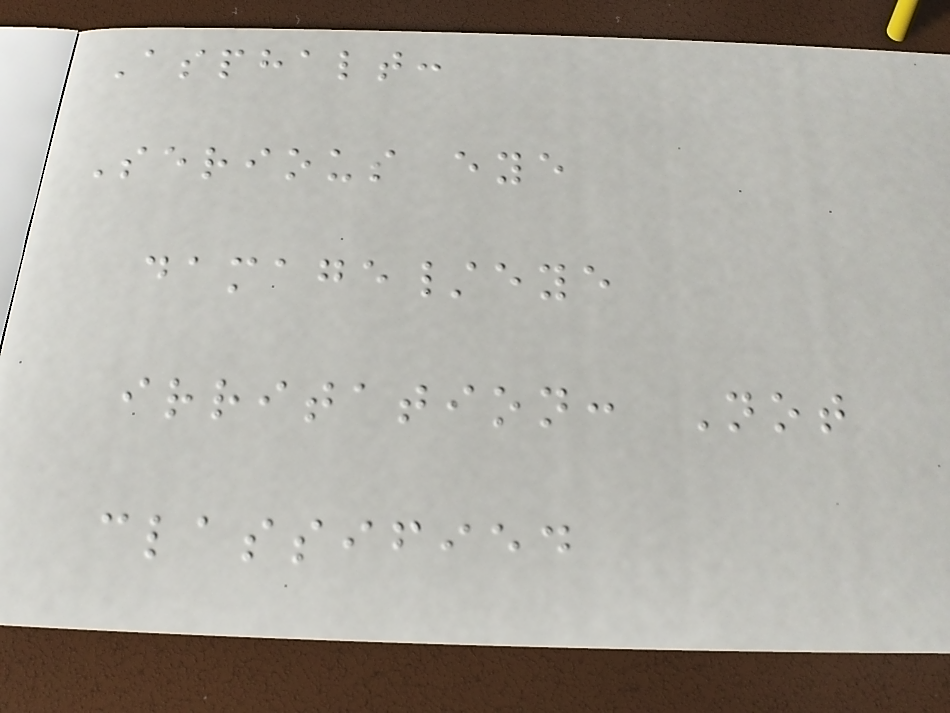Asphalt:
Serious eye
damage/eye
irritation: Not
classified
